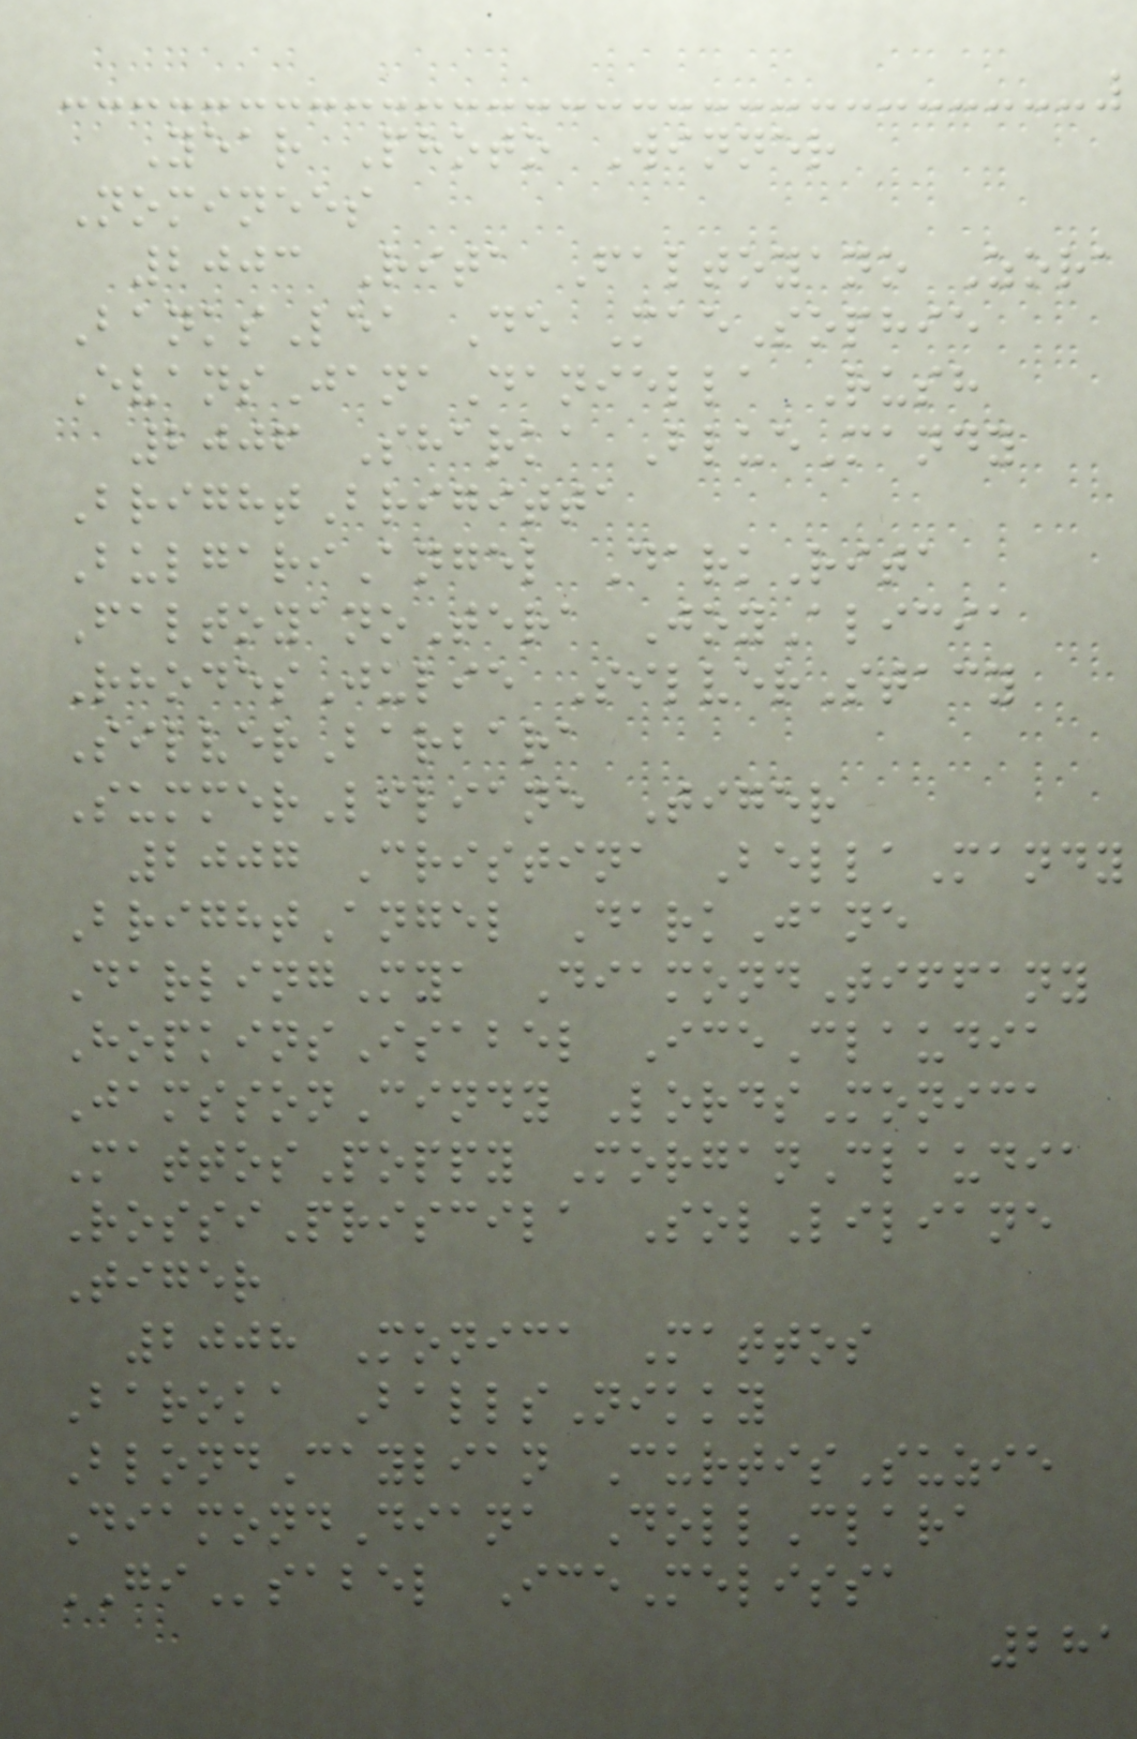Year Photo Winner
Nominees
2003 Rita Faltoyano Zora
BanksLea De MaeSophie
EvansJanaDaniella Rush
2006 Sharka BlueMandy
BrightBrigitta
BulgariAngel DarkRita
FaltoyanoTera JoyAlicia
RhodesJulie SilverStacy
SilverBarbara
SummerLiliane Tiger
2007 Cristina BellaMandy
BrightAngel DarkJane
DarlingMya DiamondTiffany
HopkinsIsabel IceClaudia
JamssonCindy LordsMonica
MattosPoppy MorganClaudia
RossiPriscila SolLiliane
Tiger
2008 Monica Mattos
Baroka BallsNikky
BlondCaylian CurtisSuzie
DiamondDiana DollClara
GIsabel IceMelissa
281
